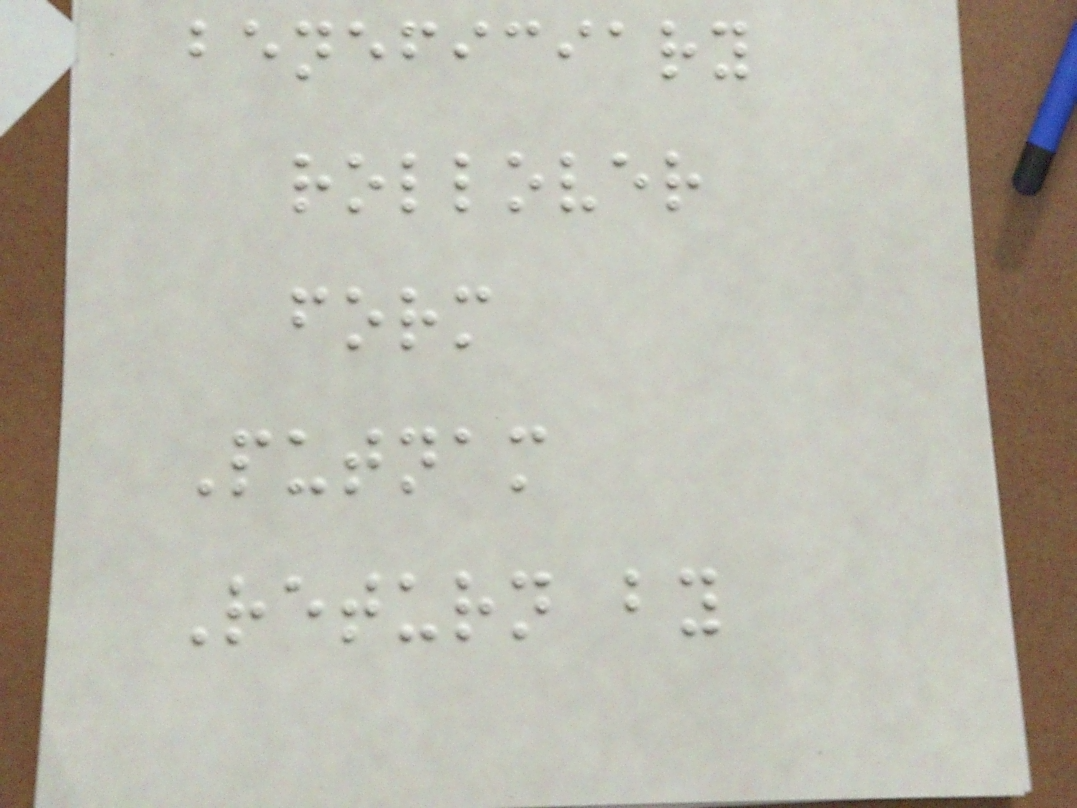beneficiary
rollover
form
Putnam
Return by
